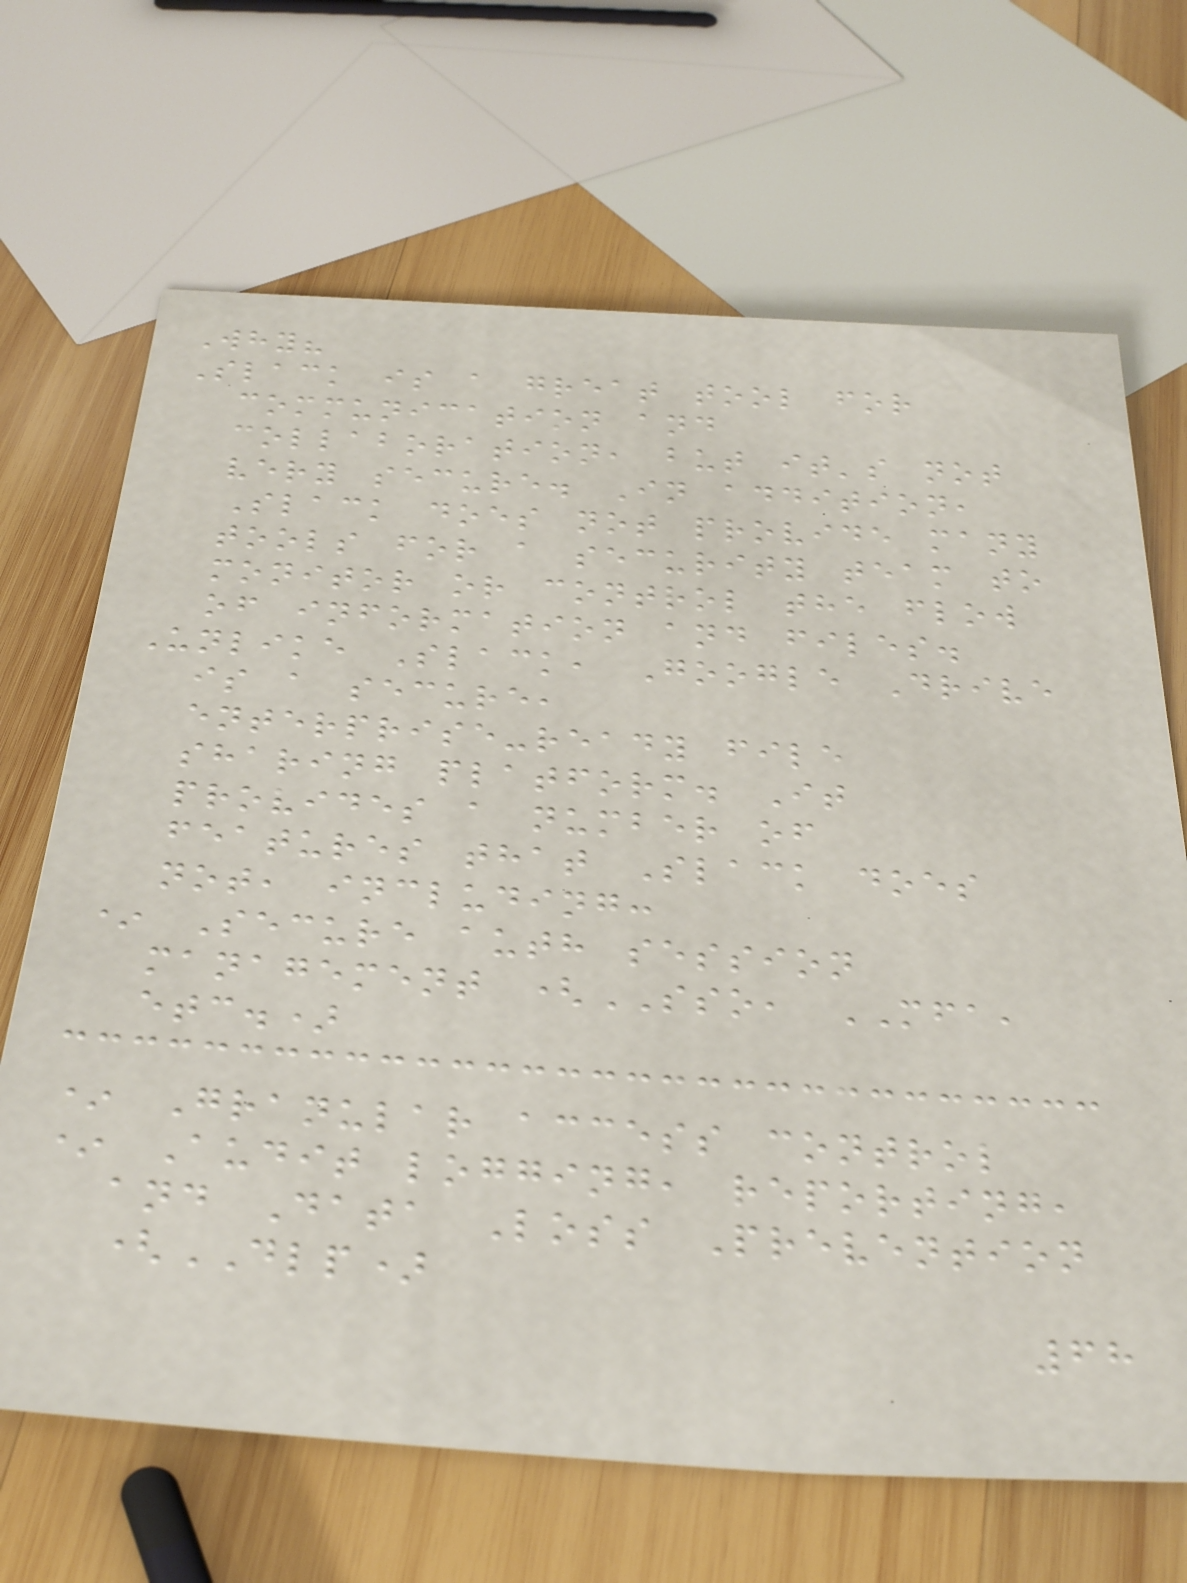Why?
Slack is a great tool for
communication and
collaboration, but it's not
very secure. In addition,
Slack does not provide many
tools for a security team to
monitor or control the flow
of information and files.
Unlike Slack, Google Drive
is a secure,
enterprise-ready file
sharing platform. It
provides a number of
features that Slack does
not, including:
* Secure auth session
management (SSO, MFA,
etc.)
* Granular access control
* Audit logging, reporting,
and Data Loss Prevention
(DLP)
68
